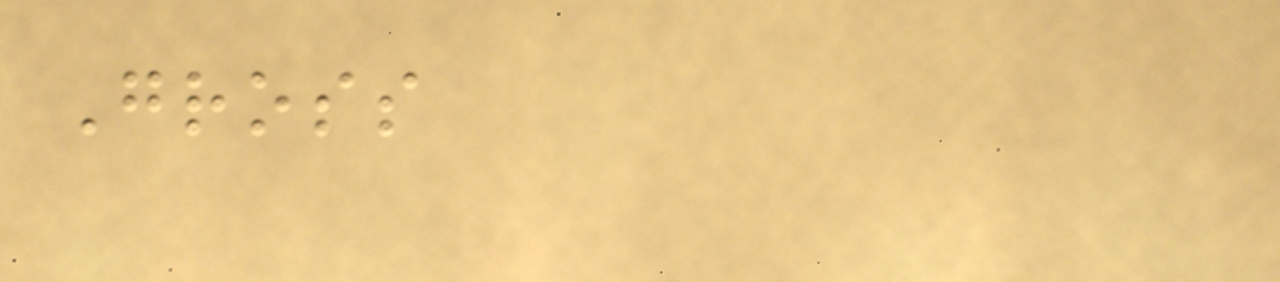Gross
